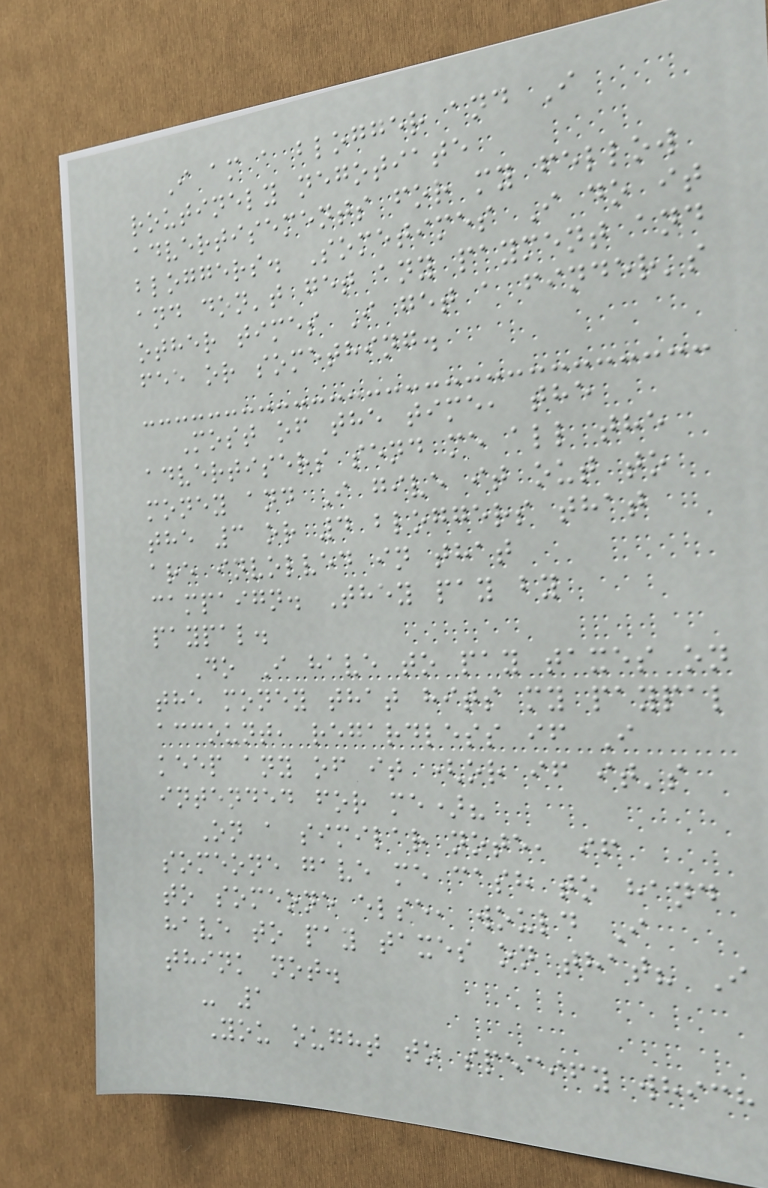I am a blogger and I
routinely negotiate
advertisements for my fellow
bloggers. Sometimes I do it
and don't get any payment and
other times I get a finder's
fee or something.
Most of the time, the
advertisers send me all the
money and I give it out to
the 3 or 4 bloggers that
are involved in that
campaign. They pay by
paypal.
Do I have to pay taxes on
the money that hits my paypal
account, regardless if I
keep any of it (or if it's
intended for me)?
On a similar note, if
someone gave me cash to hand
to someone else, would I
have to pay taxes on that? I
think not.
- 1
You ought to specify which
